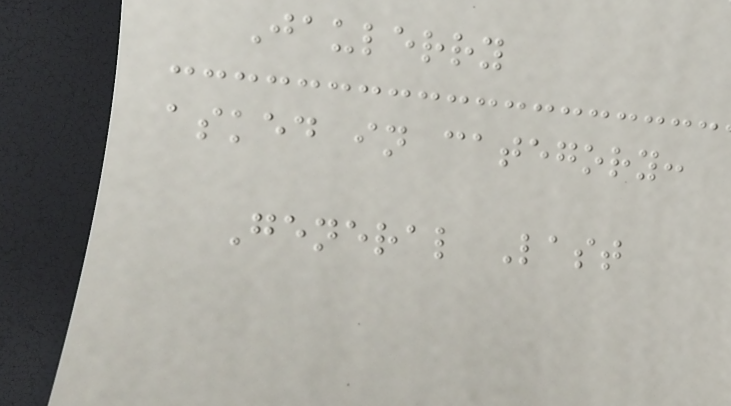Jaulerry
asked in category:
General Last
